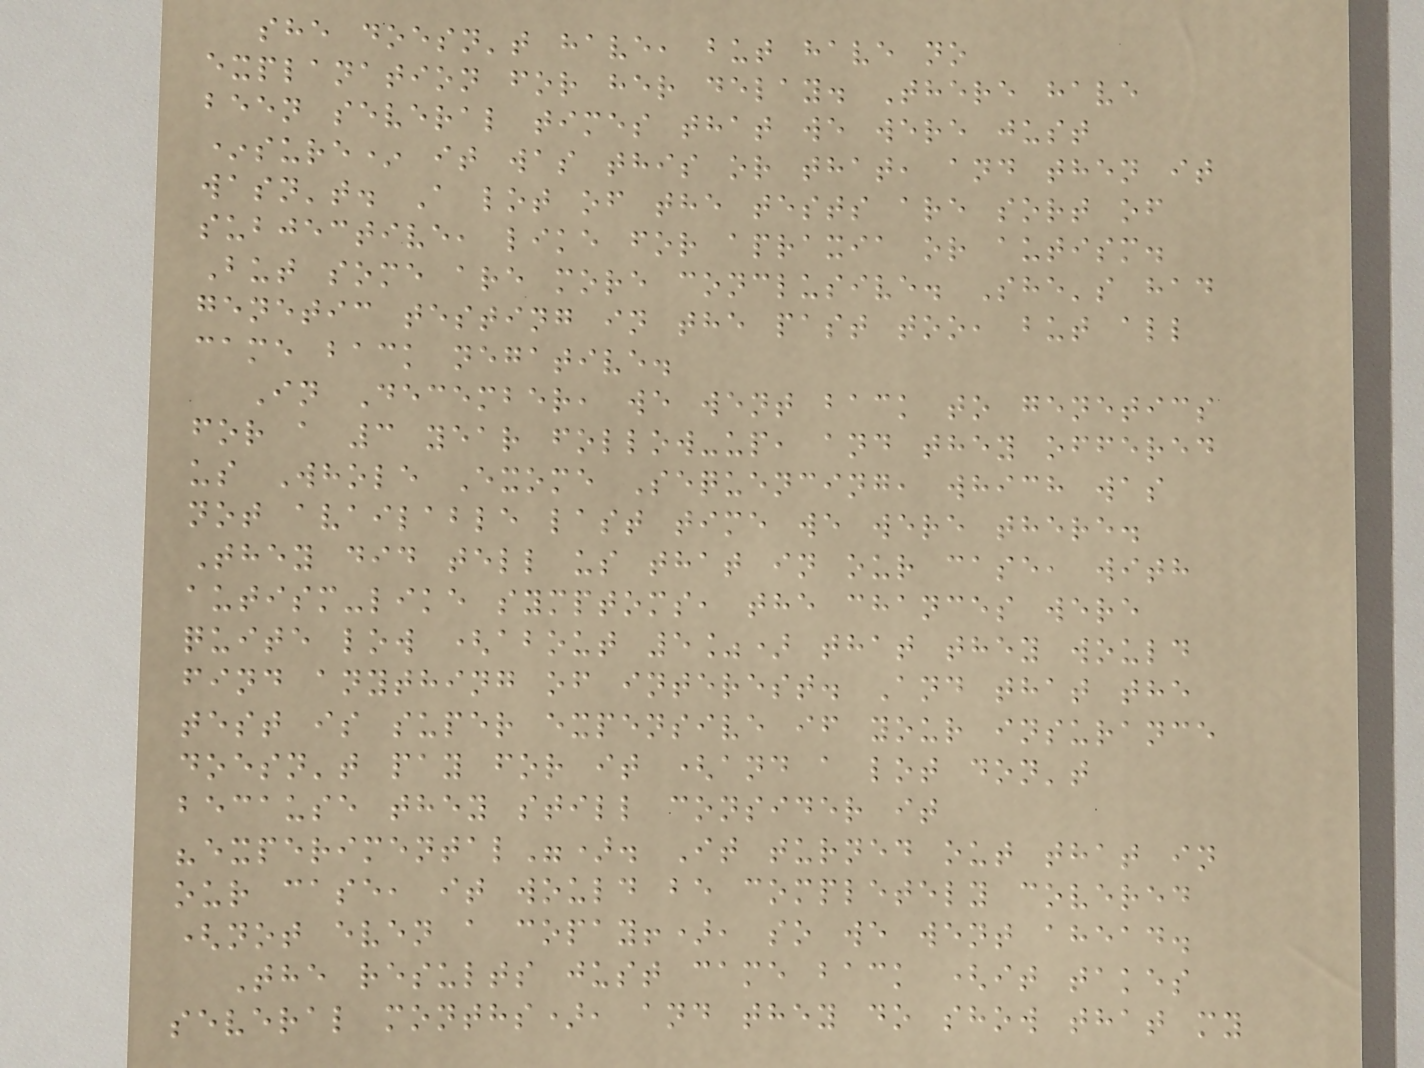she doesn't have, but have no
explanation for her delay. There have
been several times that we were just
*sure* it was this or that, and then it
wasn't. A lot of the tests are sort of
subjective, like for apraxia or autism.
But some are more conclusive. She's had
genetic testing in the past too, but all
came back negative.
In December, we went back to genetics
for a 3 year follow-up, and they offered
us Whole Exome Sequencing, which was
not available last time we were there.
They did tell us that in our case, with
autism-like symptoms, the chances were
quite low (about 5%) that they would
find anything of interest. And that the
test is super expensive if your insurance
doesn't pay for it (and a lot don't
because they still consider it
"experimental"). It turned out that in
our case, it would be completely covered
(not even a copay!), so we went ahead.
The results just came back (it takes
several months), and they do show that my
